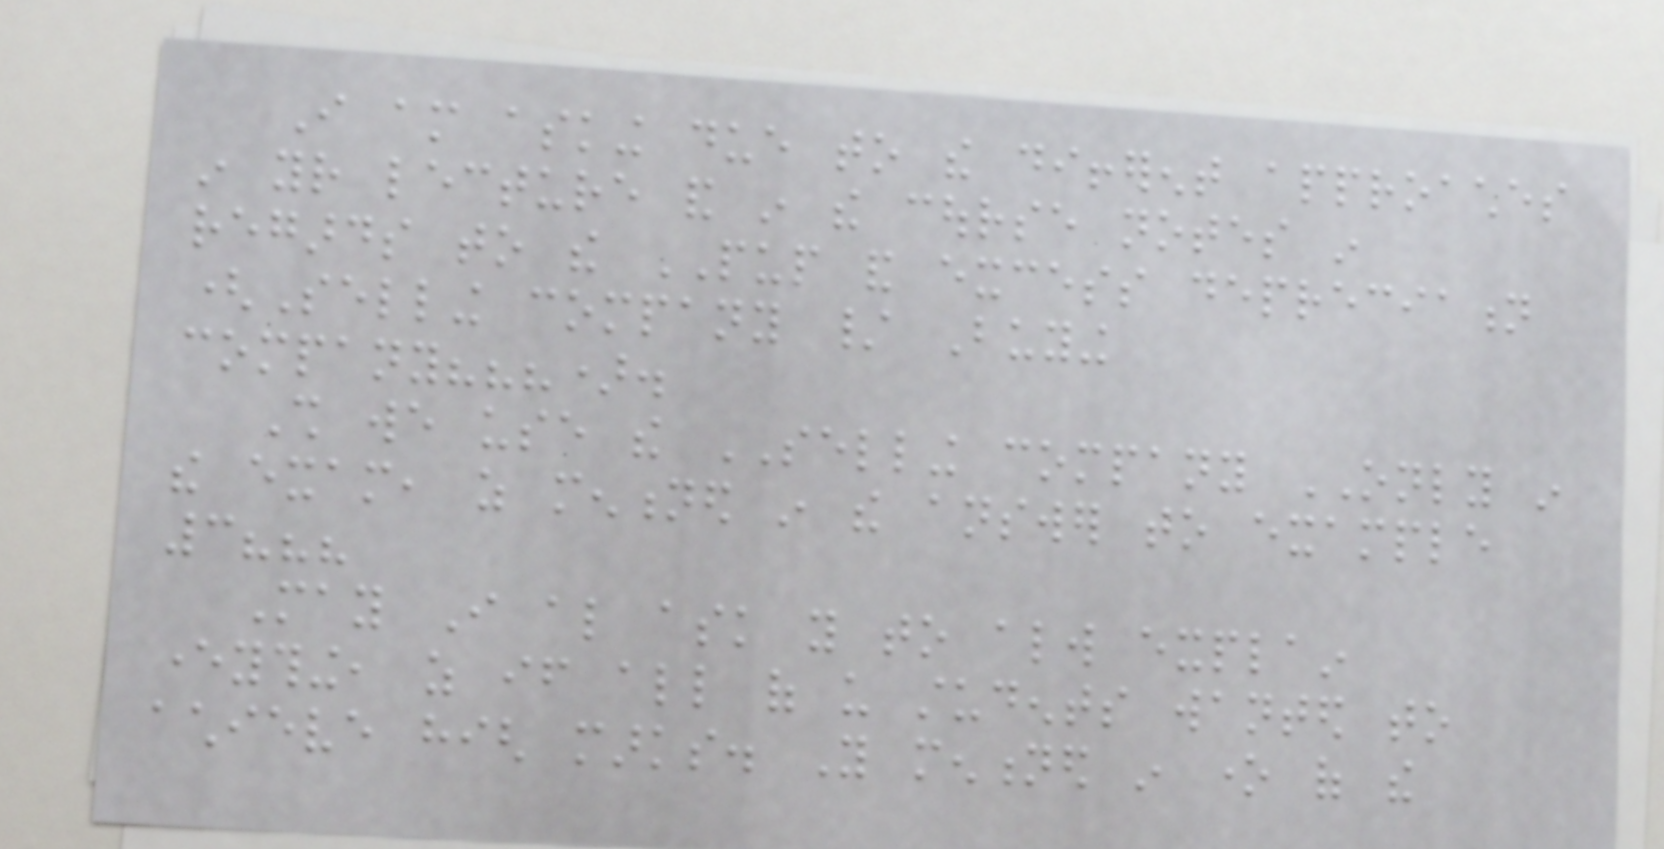I am asking due to the different approaches
in your lecture and in the course notes in
regards to the PUP and excess depreciation
(Selling company / Buying
company???).
Shall we use the SELLING company ONLY in
the exam, as mentioned in the answer to example
3???
May I also ask you to always explain
everything, as if all of us students wanted to
achieve high marks. You mentioned in one of the
